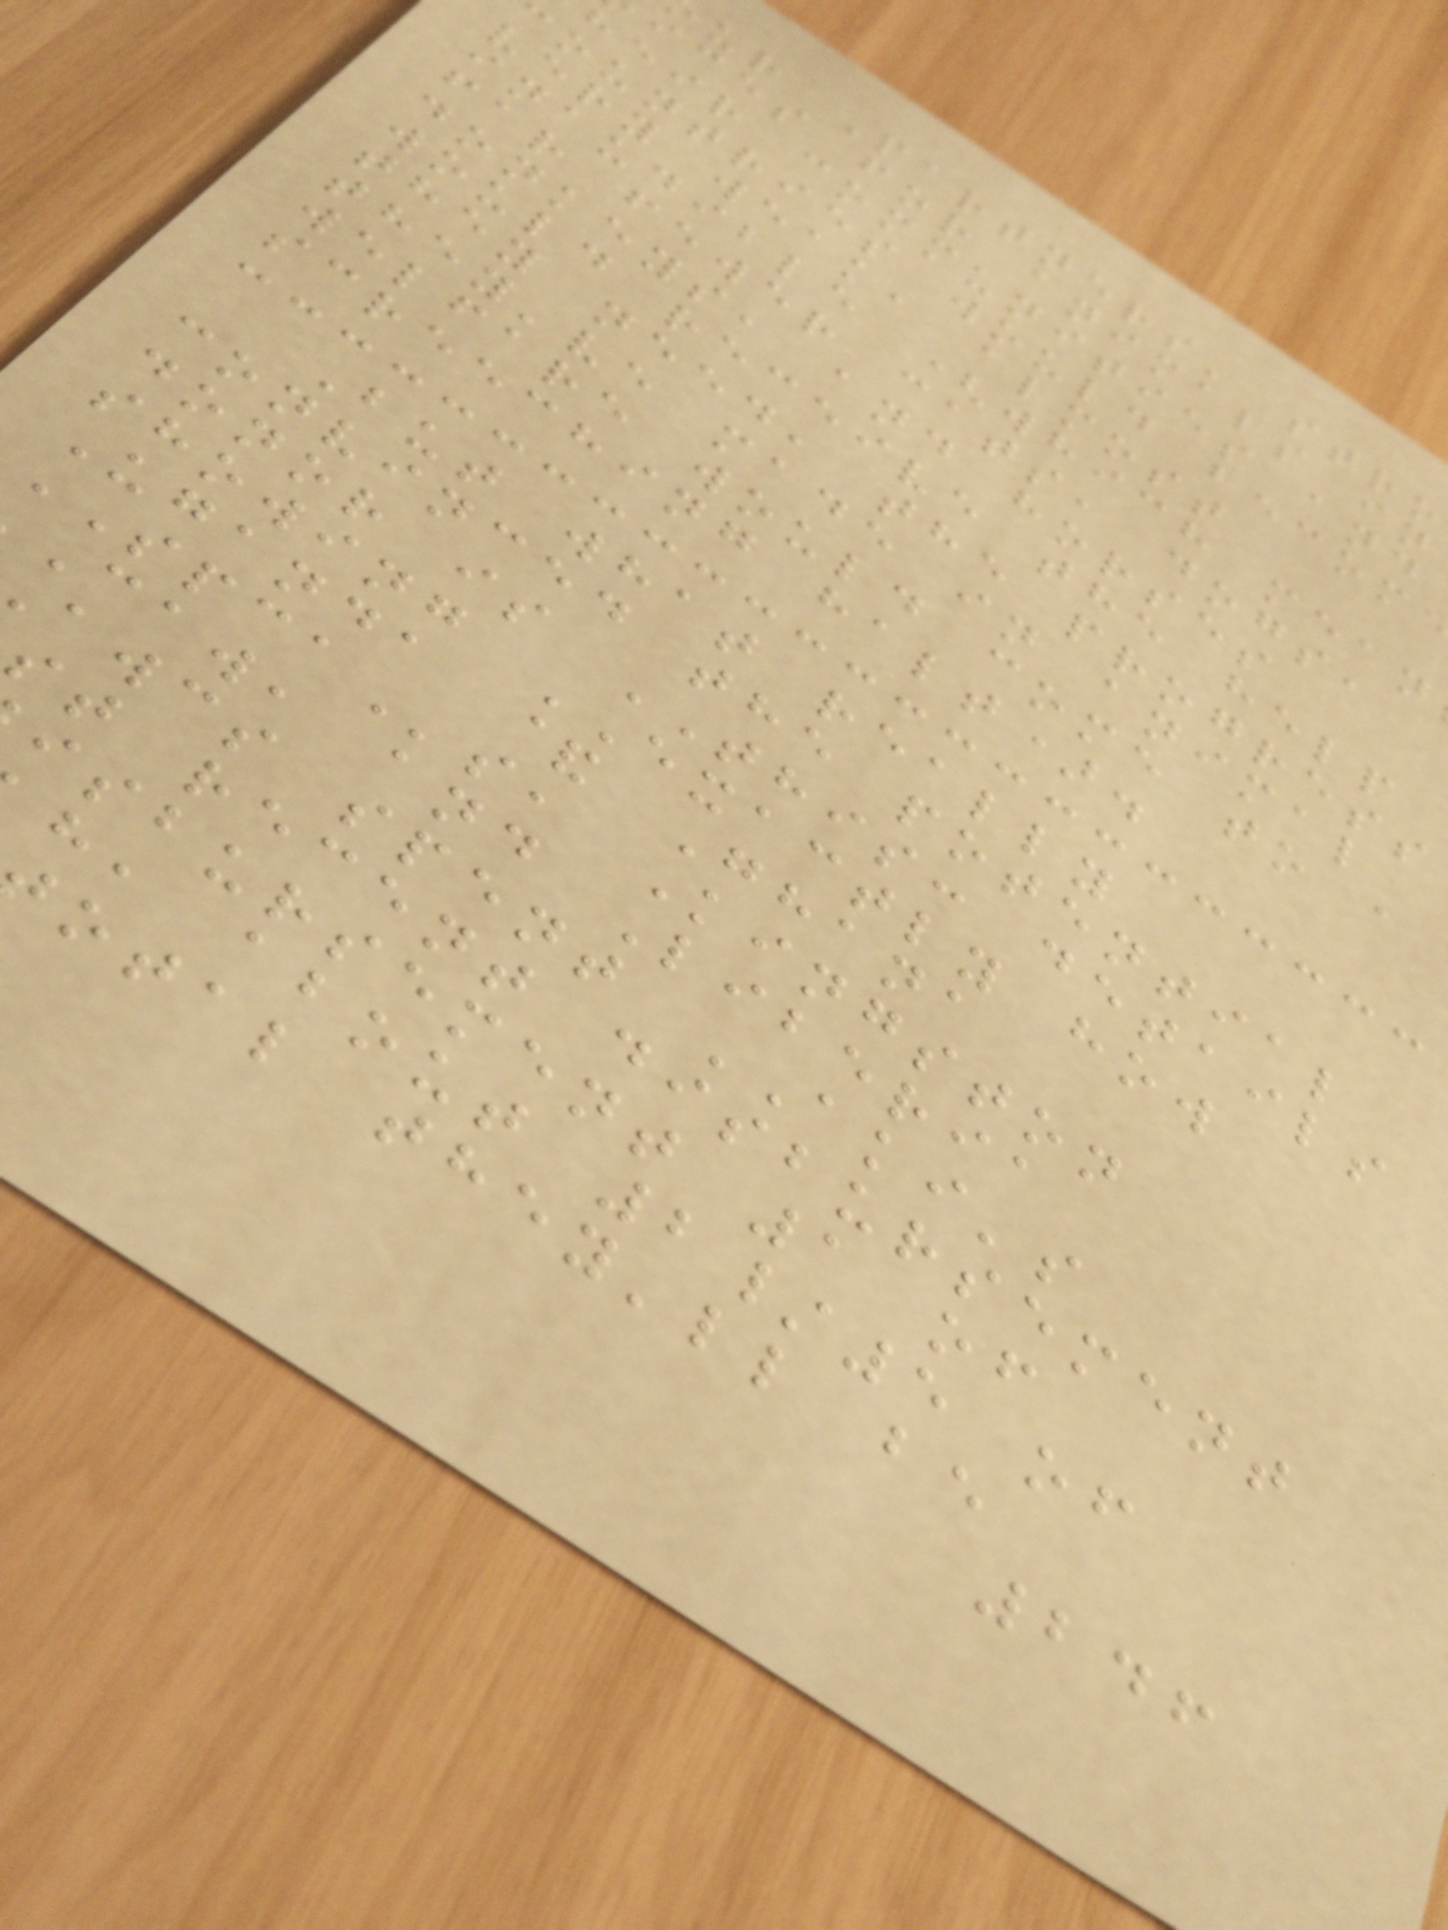ur Partners' stro
ices for animals in
heir communities and
ountries would becom
very weak, almost
inaudible (which mean
far fewer cats, dogs,
donkeys, and horses
would receive the help
they need, the progress
they've made in animal
welfare would come to a
screeching halt).
But what really
convinced the potential
donor is THIS: details
showing EXACTLY how
Uganda & Ghana
SPCAs, Kingston
caw, and Liberia
awcs spent AKI's
st recent disbursement
isbursement 1 of
h, about 2/5 of
otal they'll be
246
